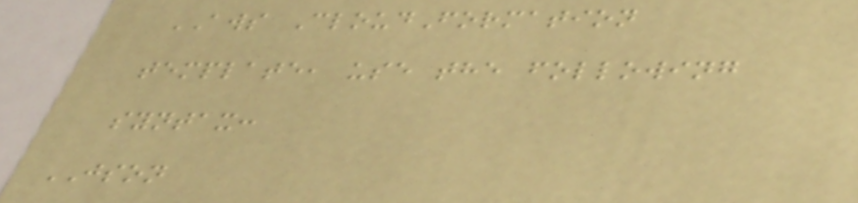AWS CloudFormation
template, use the following
syntax:
JSON
